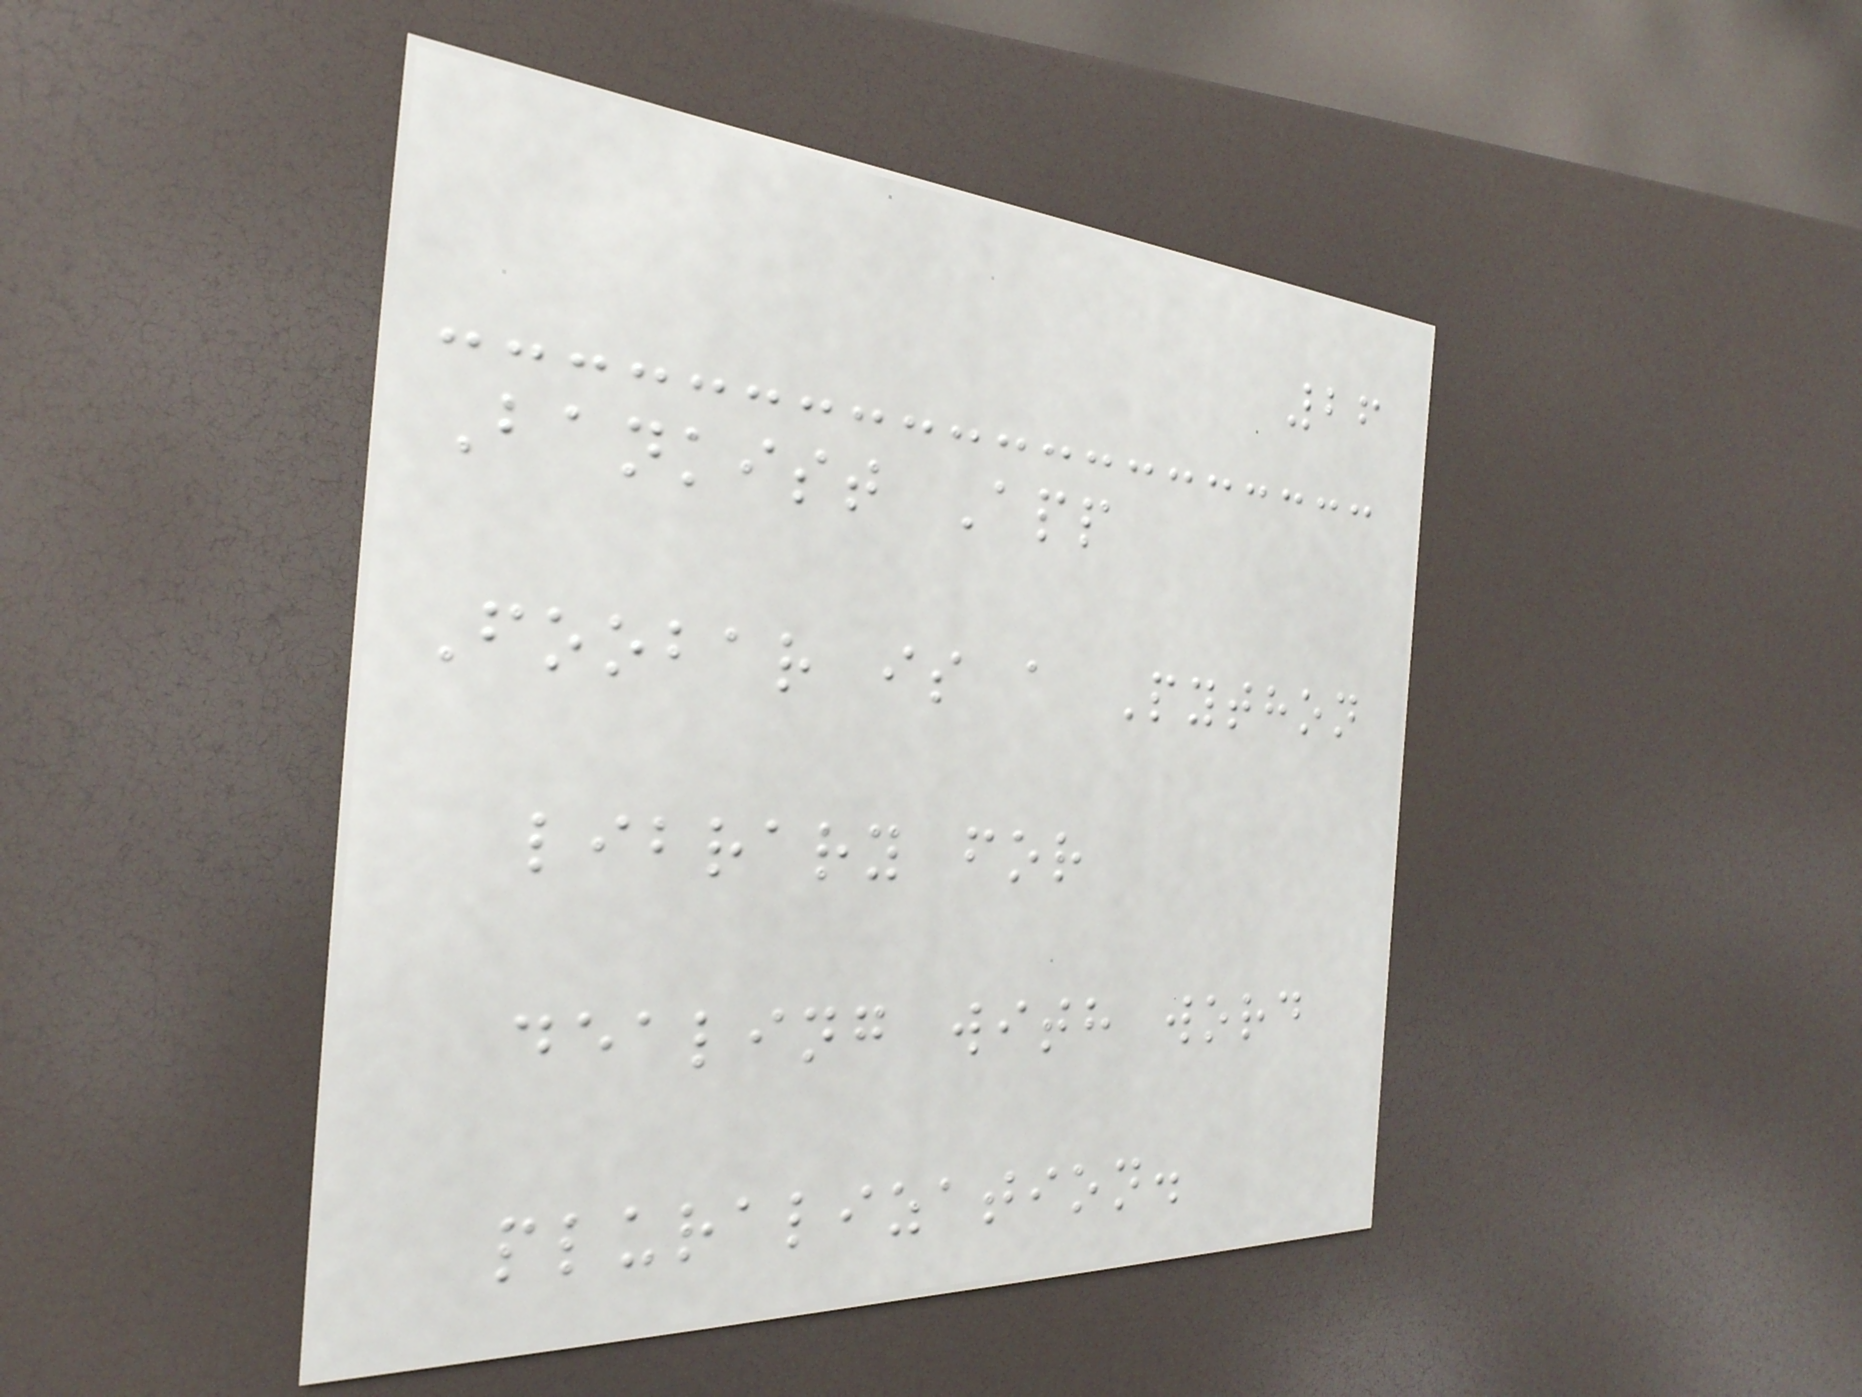26
Bankist App
Foobar is a Python
library for
dealing with word
pluralization.
